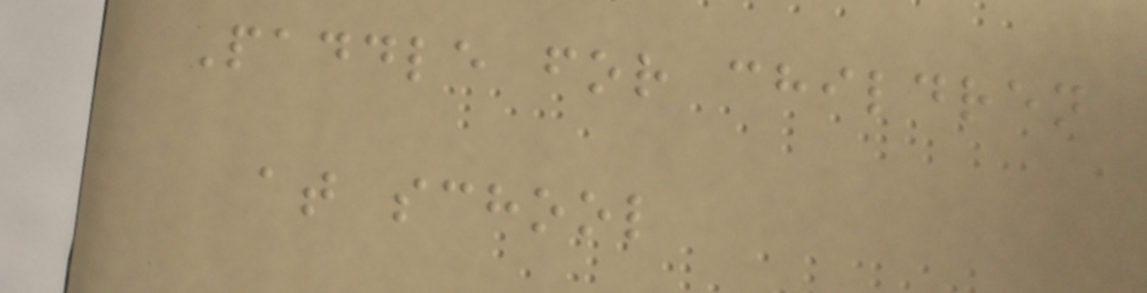Paddle for children
at school
